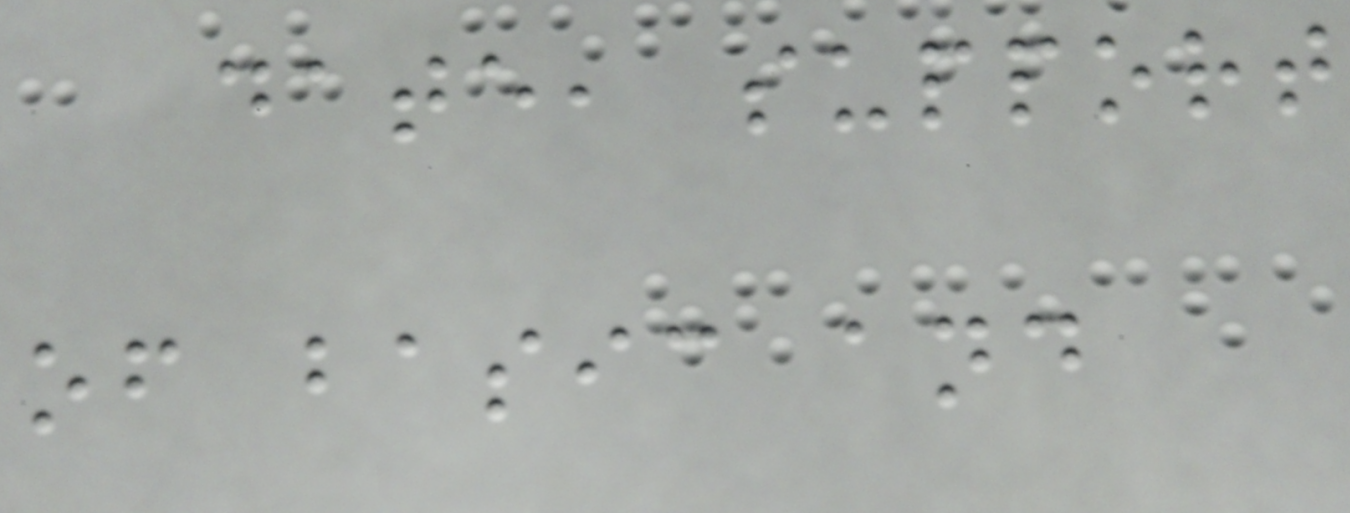date, support
of basic and
